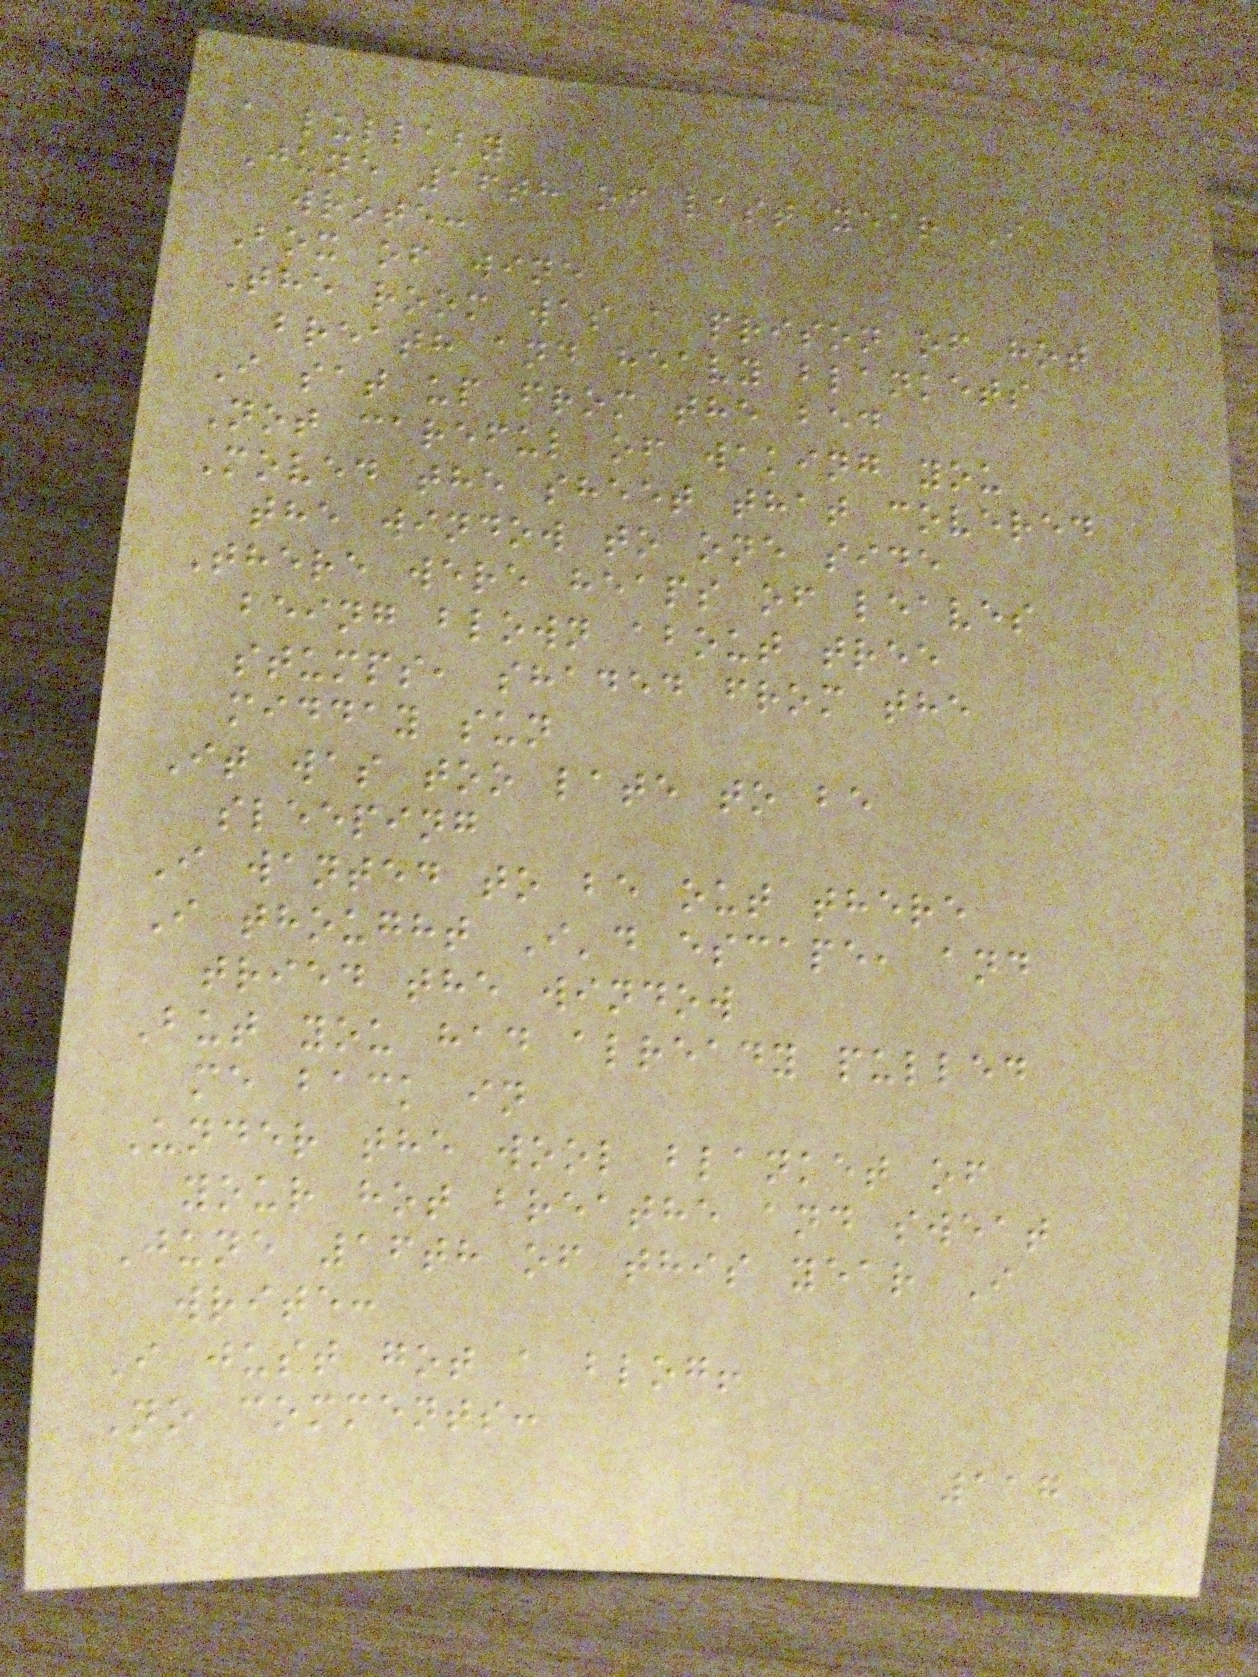a lullaby
June 16th of last year I
wrote:
Box of wine
The room was a prison of hot
breath and heavy blankets
I sat up from the bed
Not careful of waking you
Moved the sheet that covered
the window to one side
There were heaps of leaves
being blown about tree
stumps, shaded from the
midday sun
It was too late to be
sleeping
I wanted to be out there
I thought I'd escape, and
tried the window
But you had already pulled
me back in
Under the wool blanket of
your hot breathe and sweat
June 16th of this year I
write:
I just got a blog!
No comments:
117
